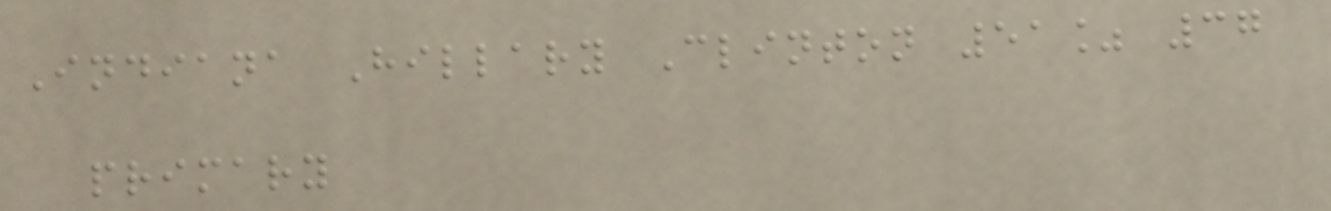Indiana Hillary Clinton 51% 37
primary
